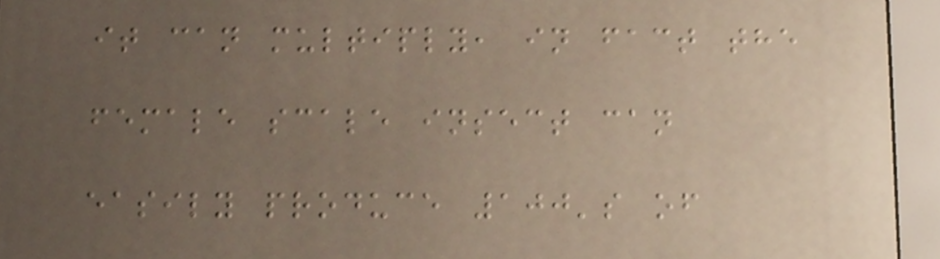it can multiply, in fact the
female scale insect can
easily produce 100's of
